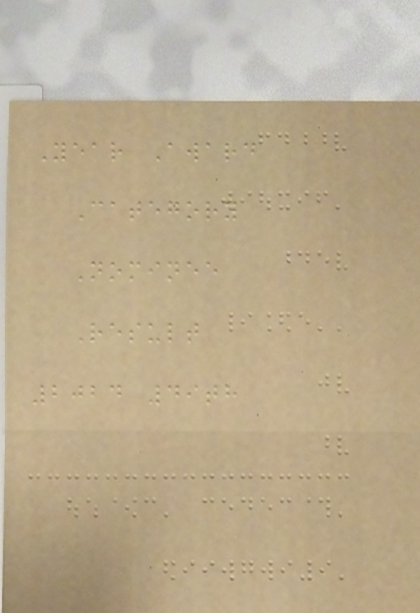Year Award
Category
Nominee
Result
2024 49th
